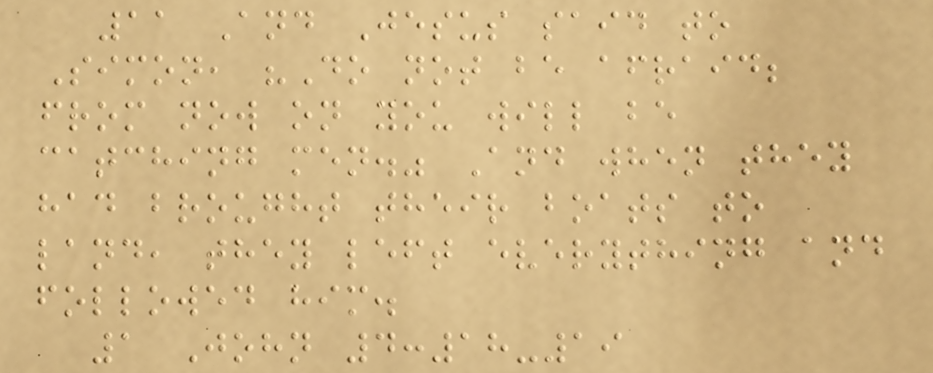11 And Jesus said to
Simon, "Do not be afraid;
from now on you will be
catching men." And when they
had brought their boats to
land, they left everything and
followed him.
1 John 4:18-19
